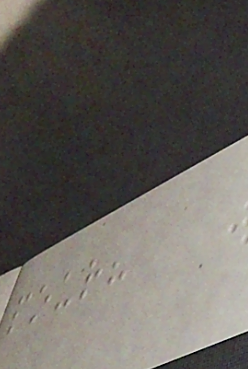pour?
